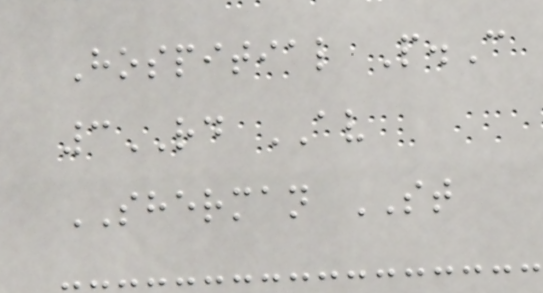Hospitial P.C
3RD AV
SHERMAN ST
